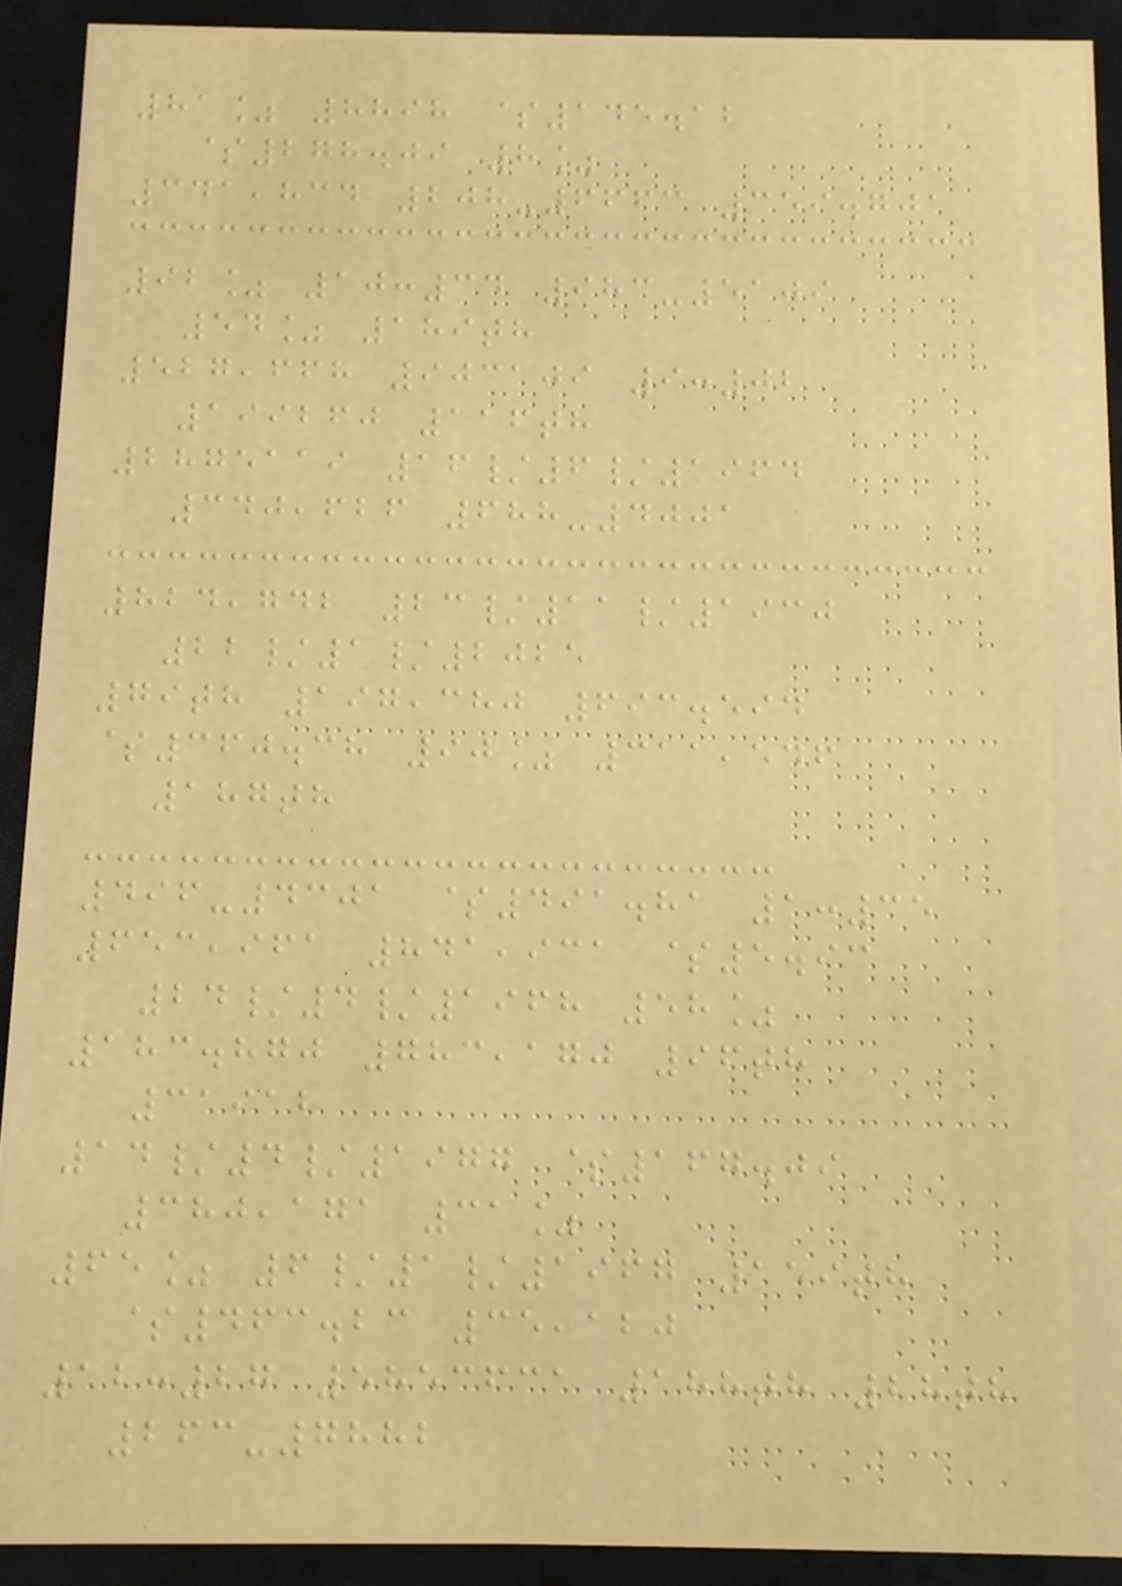81% 8898 $145.12
$278.09 8%
341,834 208-6663 359.701
92% 10:34 983-5109
54% 189th
527,668 903109 9:02
199260 116th
2875119 16/6/1964
340,626 688-4001
824,742 23/11/1930
22/1/2025
79th 197,380 693.594
$360.38 90% 311,546
187th
496-4301 $491.81 1:35
653,961 841,931 $5.93
24/4/1968 58%
183.870 783,170 96th
31912
14/4/1977 $167.09
380,171 31%
65% 6/1/1967 159th
$463.23 35,120
12:27 5853631 188th 28th
263-7882
